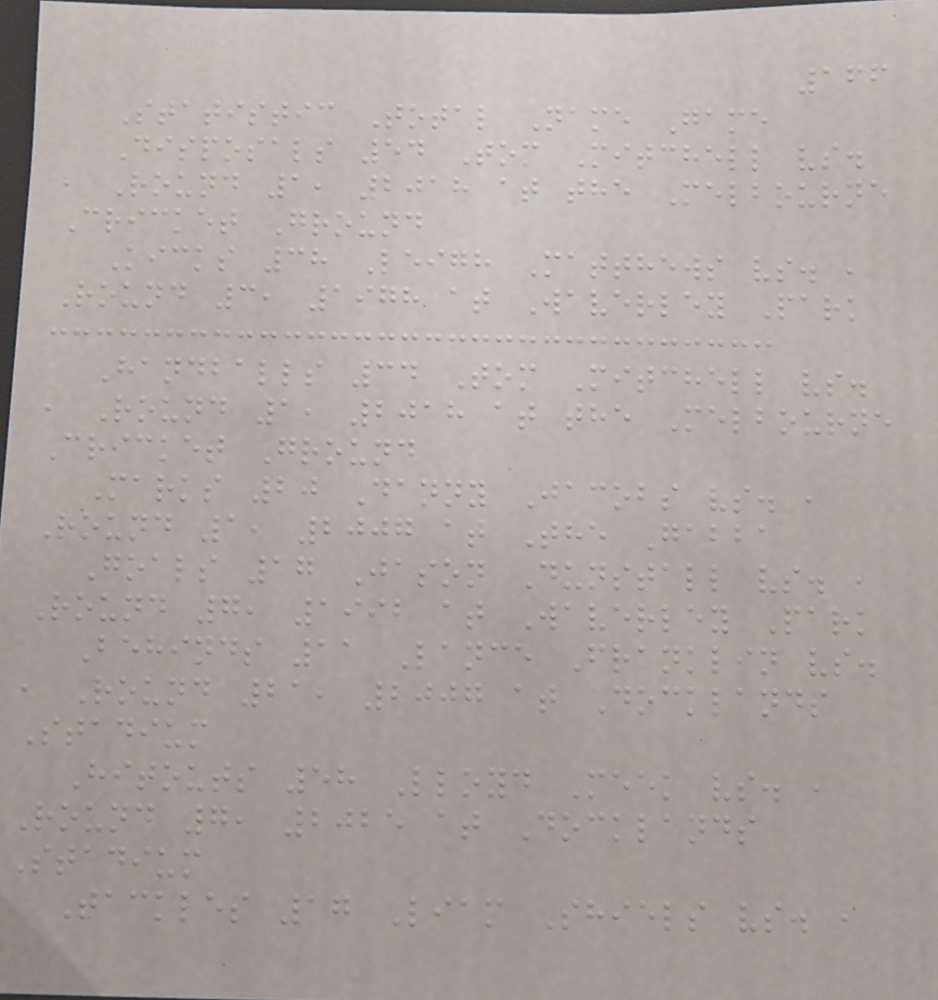166
Statistic Total Name Game
Disposals 54 Tom Mitchell vs.
, Round 1, 2018 at the Melbourne
Cricket Ground
Kicks 38 Leigh Matthews vs. ,
Round 3, 1978 at Waverley Park
Handballs 34 Tom Mitchell vs.
, Round 1, 2018 at the Melbourne
Cricket Ground
Marks 20 Danny Jacobs vs. ,
Round 1, 2007 at The Gabba
Goals 17 Jason Dunstall vs. ,
Round 7, 1992 at Waverley Park
Behinds 11 Lance Franklin vs.
, Round 21, 2007 at Docklands
Stadium
Hitouts 58 Lloyd Meek vs. ,
Round 7, 2025 at Docklands
Stadium
Tackles 17 Liam Shiels vs. ,
